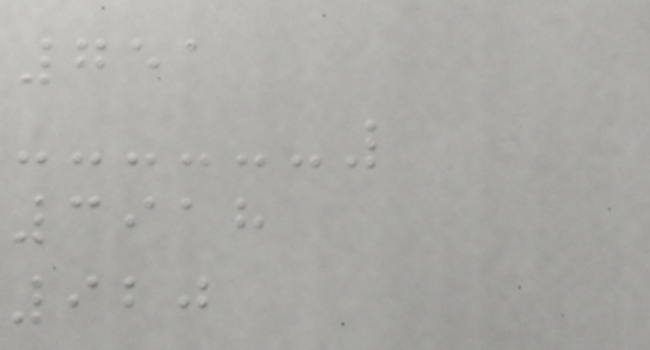751
3918
920
